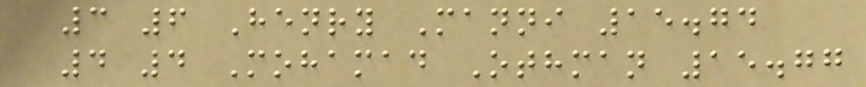3 6 Henry Manni 15.74
4 4 Mohamad Othman 15.77
